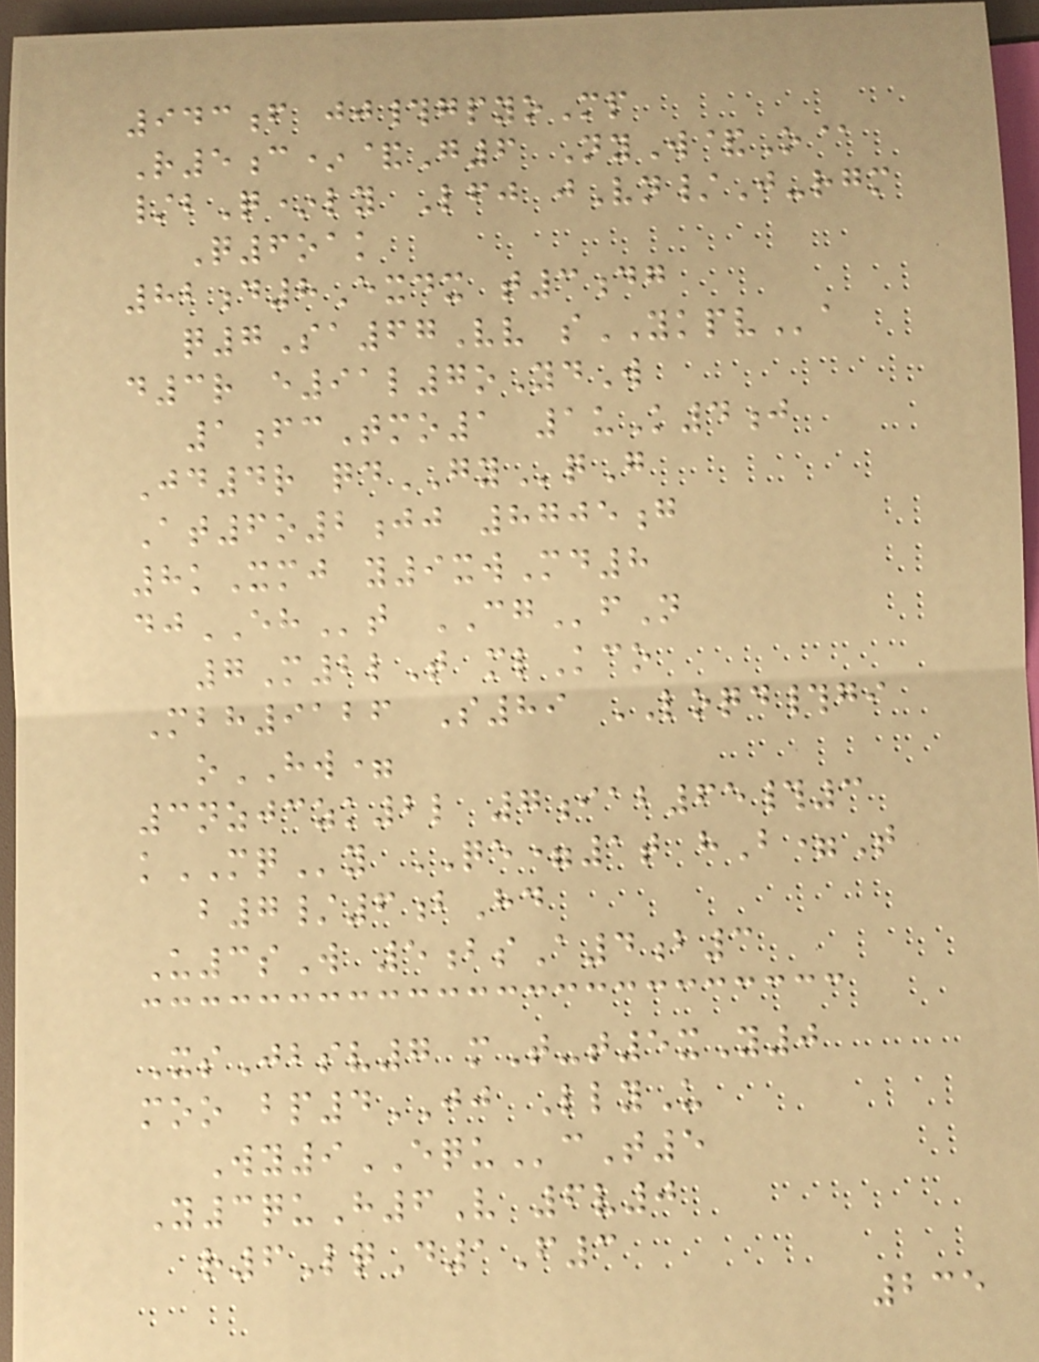943f jj#gpyoMp
R5c*&G6 NyW&O@
/bQ*ly Lfj jVn/J-rgm
Q6oak
82d8Exdx t3dg
q7Sa67Vv sYKPVa
d3r e91l7oYdW
1fcTmo1 1uK4j
Jd4r qdGYqG
At6o2jj 8705g
8kXmj y9xwMd8
djEHt CGfN
7M2lT mlKco
Mbh9126 S89 LOQD#gi
oHW=
3nzjczk2l 7iab65#3
kMQy QE=1t hB=T
b7/6bHd
U3sW 5bsA4b3
XsJbsv7 mT-t5xY0
moo bp4JJ LlyU
Wy9EQUcT5
Y3quH6V 6v0
r6LqD1F3
235
